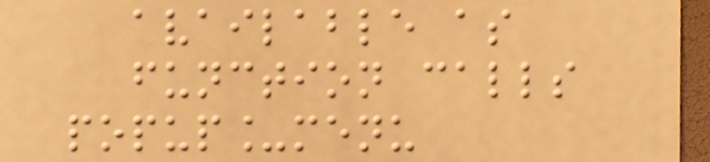available as
function calls
popup_menu
